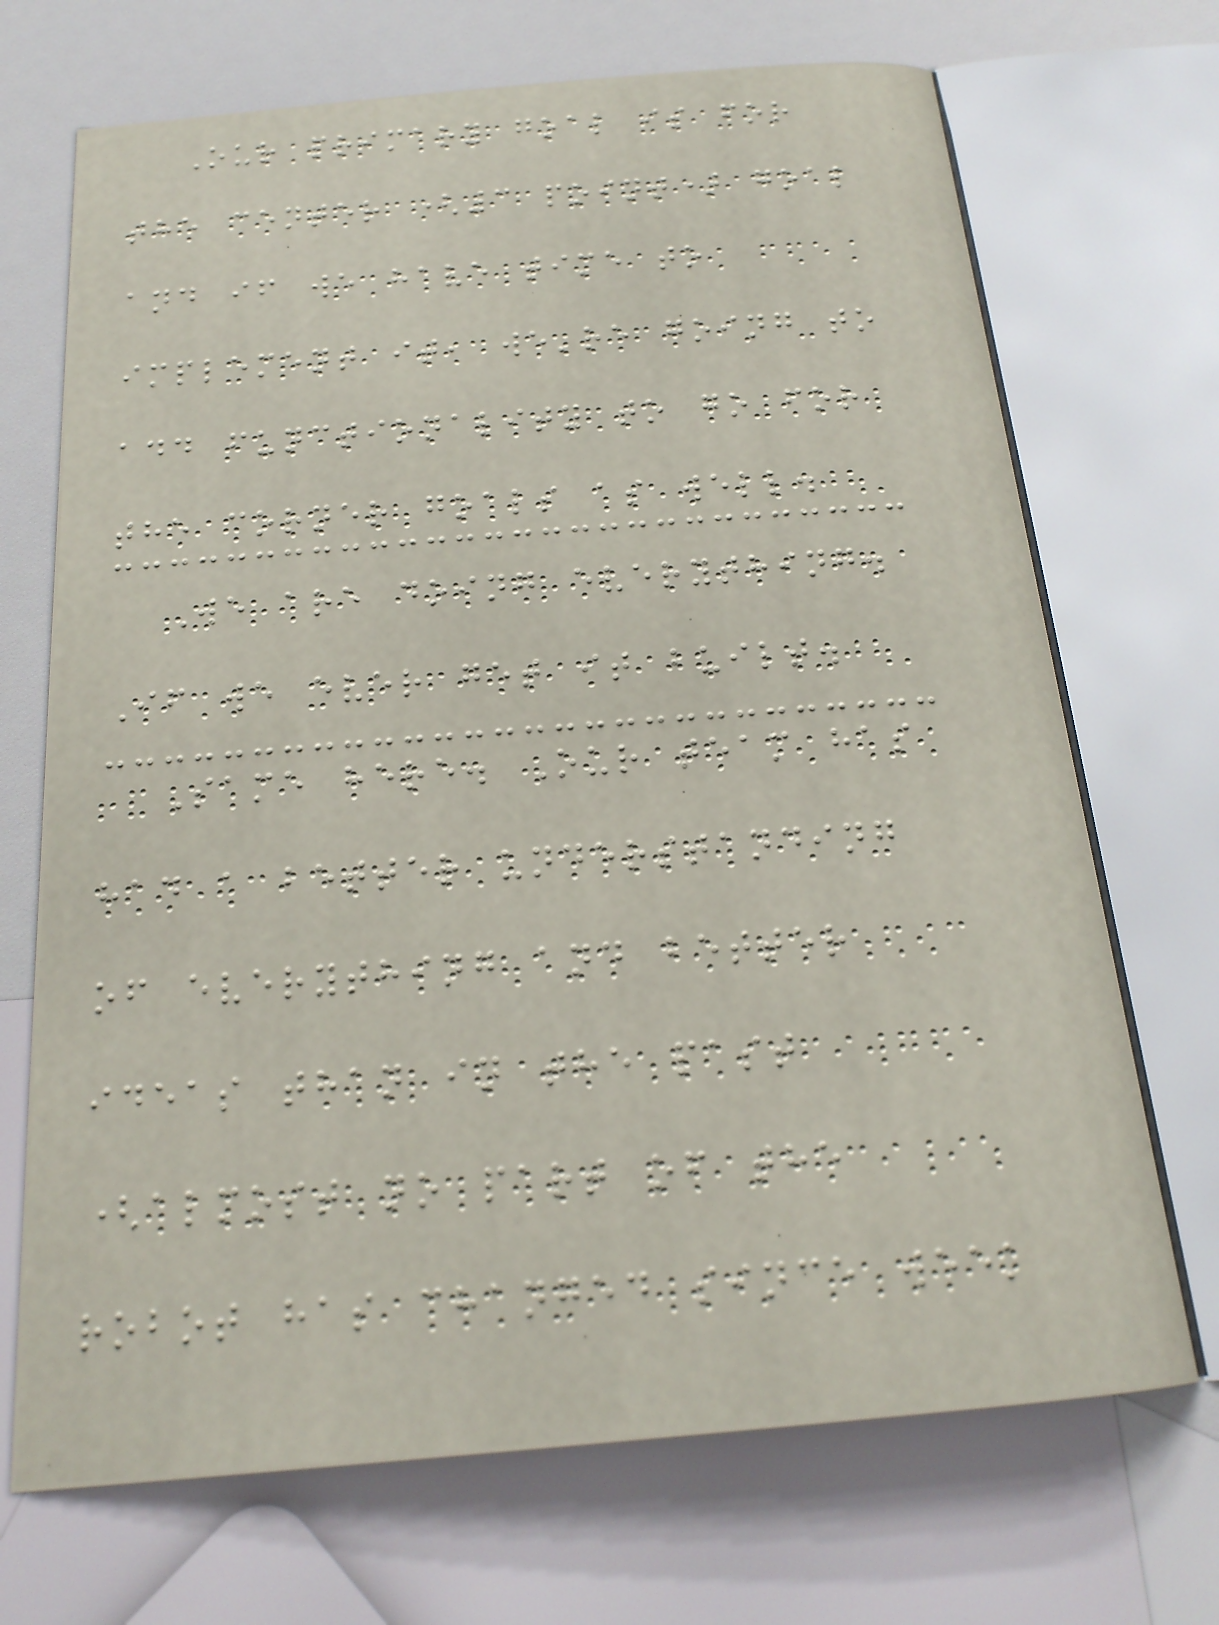Our primary goal is for
the center (3 point) goal
and if we have time to
implement it, we're going to
add functionality to go for
the corner goals as well.
We are doing everything.
If we ever get it built.
Same here. Our team has
had a better understanding
of everything and better
ideas than in the past
(almost no part of the
robot has changed since week
